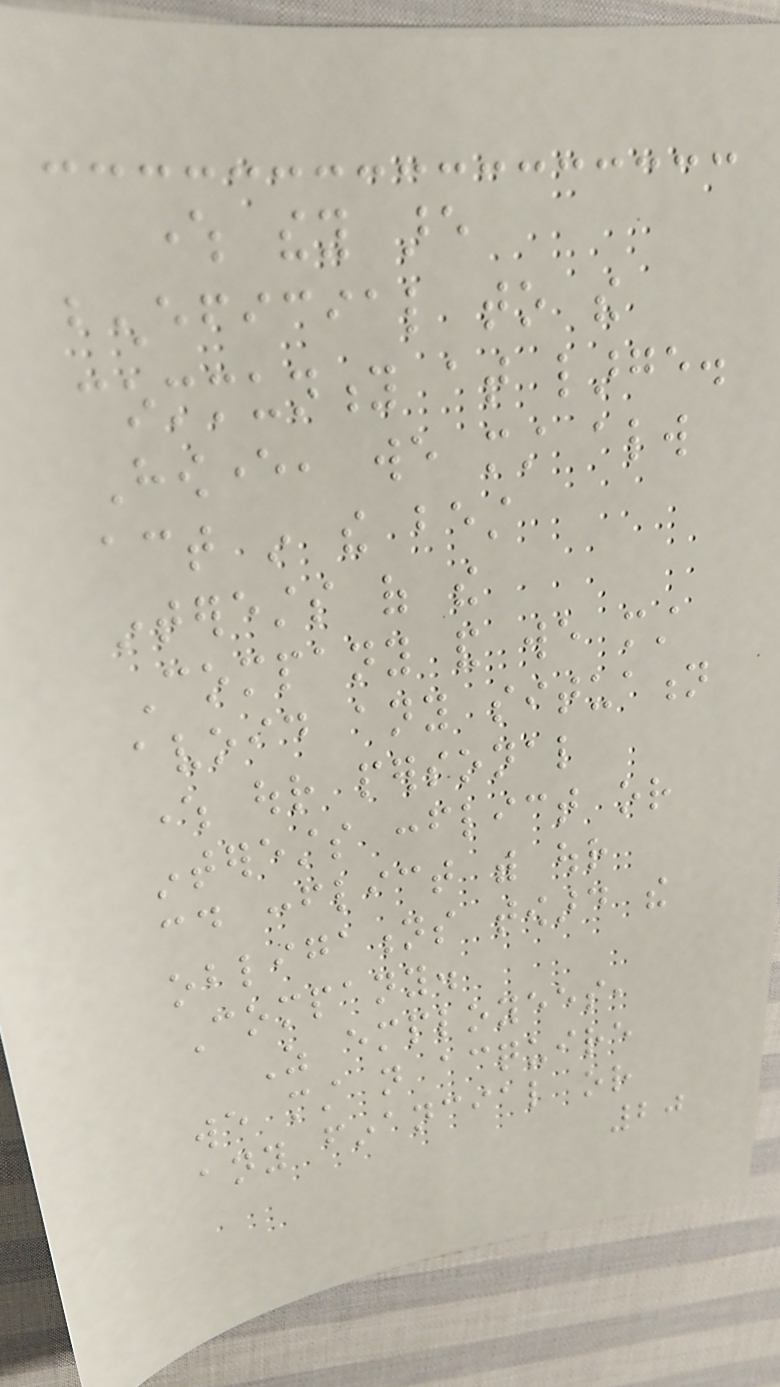where they are
beneficial to the
community at large.
However, we must always
act in the best
interests of the
Company and we must
avoid any situation
where our personal
interests conflict or
could conflict with our
obligations toward the
Company.
As employees,
we must not acquire
any financial or
20
